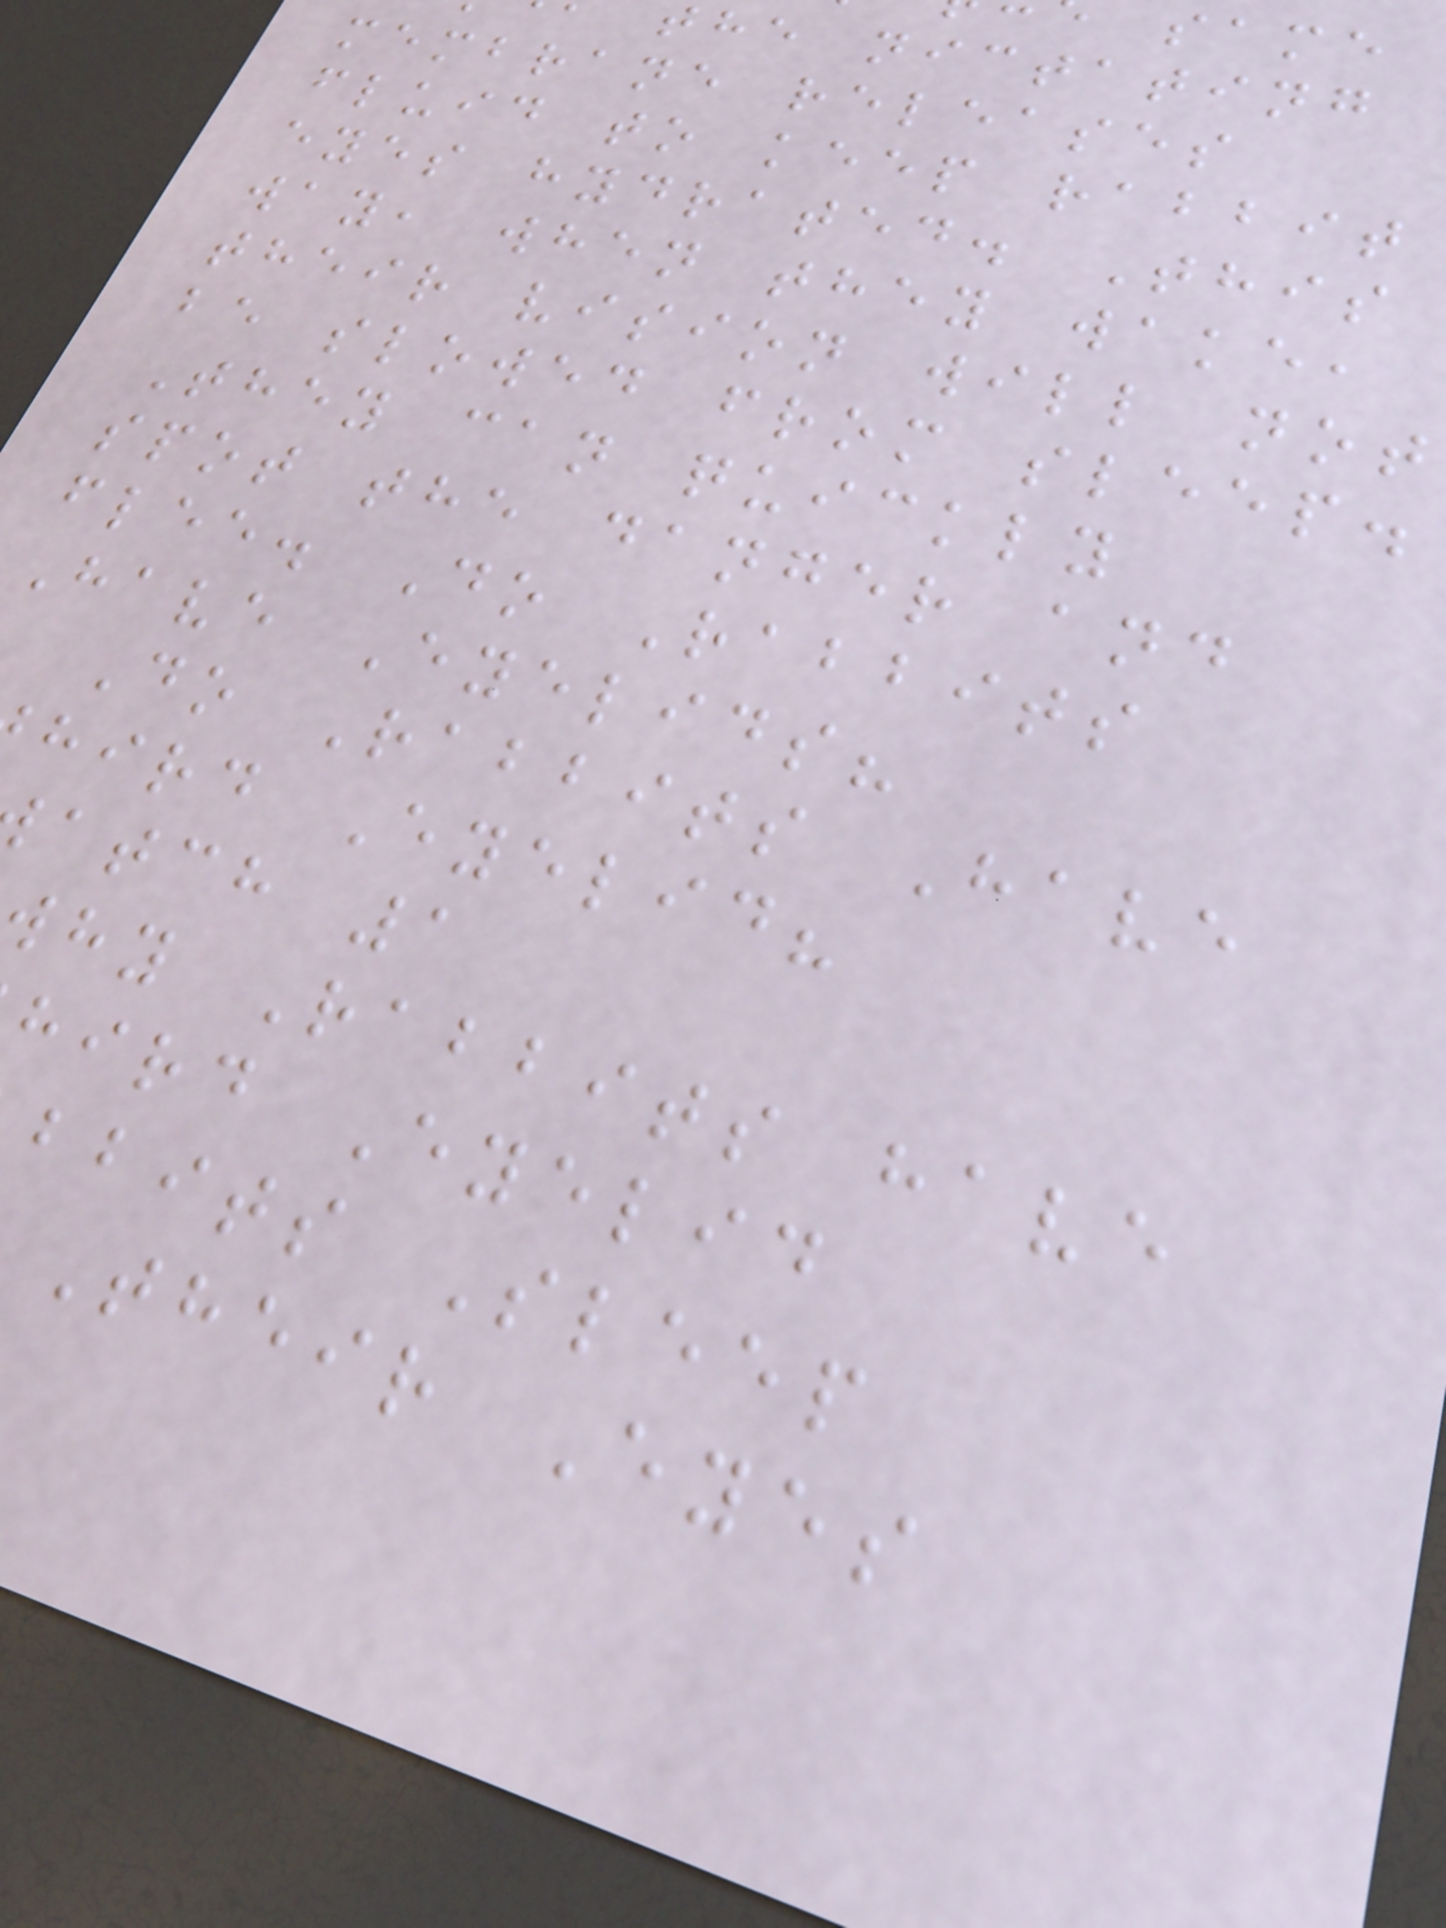the nictating
membrane releases
fluid to keep rabbit
eyes hydrated. This
way, when they wake,
their vision will not
be slowed from sleep.
They can quickly
spot the danger and
flee. Do Rabbits
Have Eyelids?
Do Rabbits Have
hird Eyelid?
atch 1
hy Rabbits have
hird Eyelid
bbits Sleep
Their Eyes
